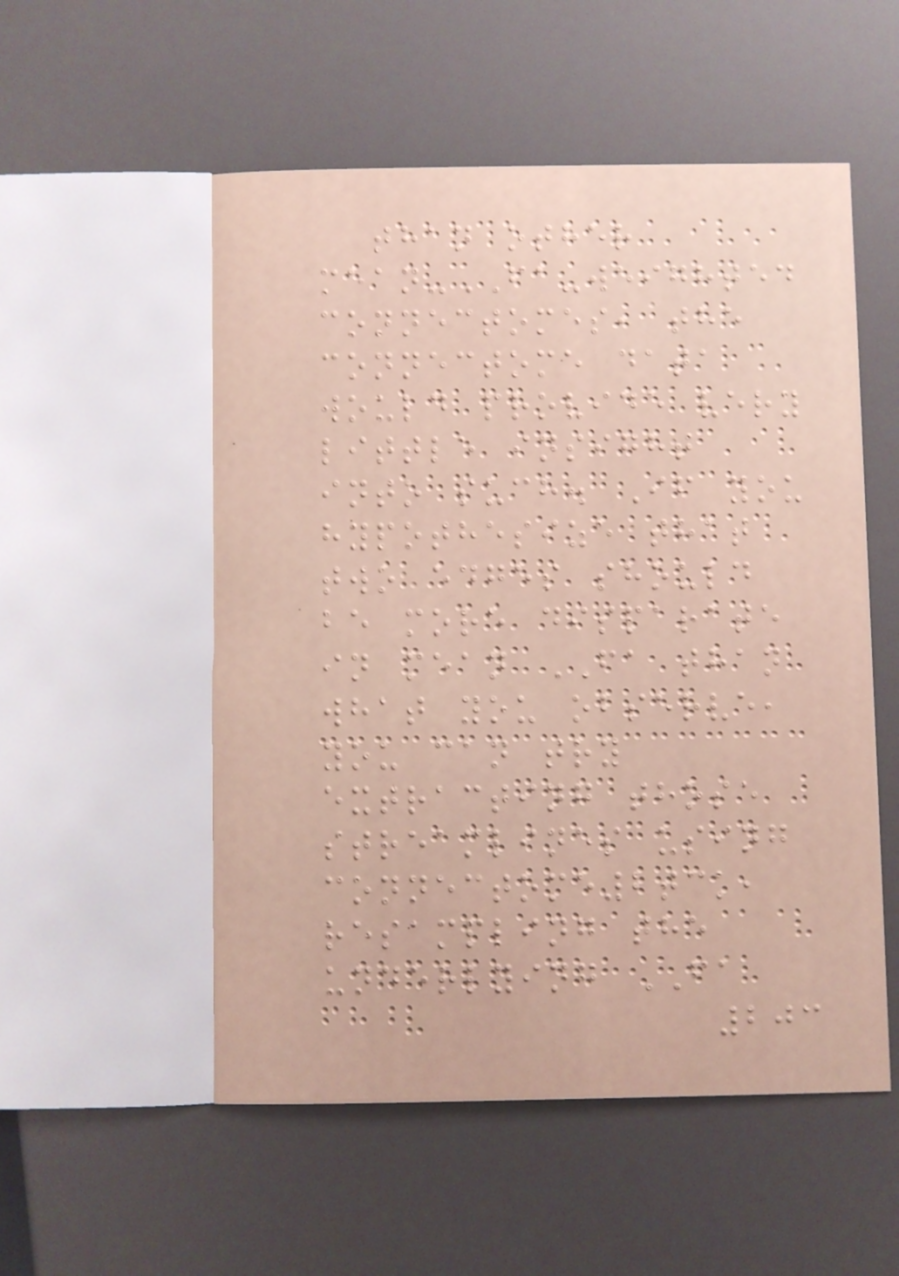than other
mean-FA-weighted
connectomes, the
connectome data
would provide very
little insight
into such. If you
hypothesize that
two edges should
be more disparate
in mean FA than
what you observe,
you can try
extracting those
streamlines using
connectome2tck,
resampling the
underlying FA
203
